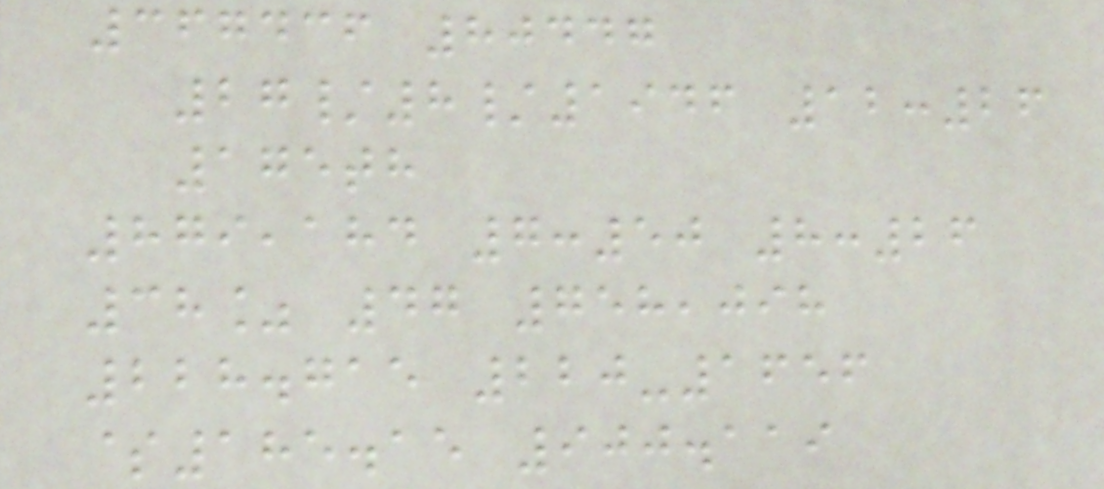367436 80447
27/8/1946 12:26
175th
879,184 7:50 8:26
38% 47 758,098
228.715 220-1656
$185.15 900.119
